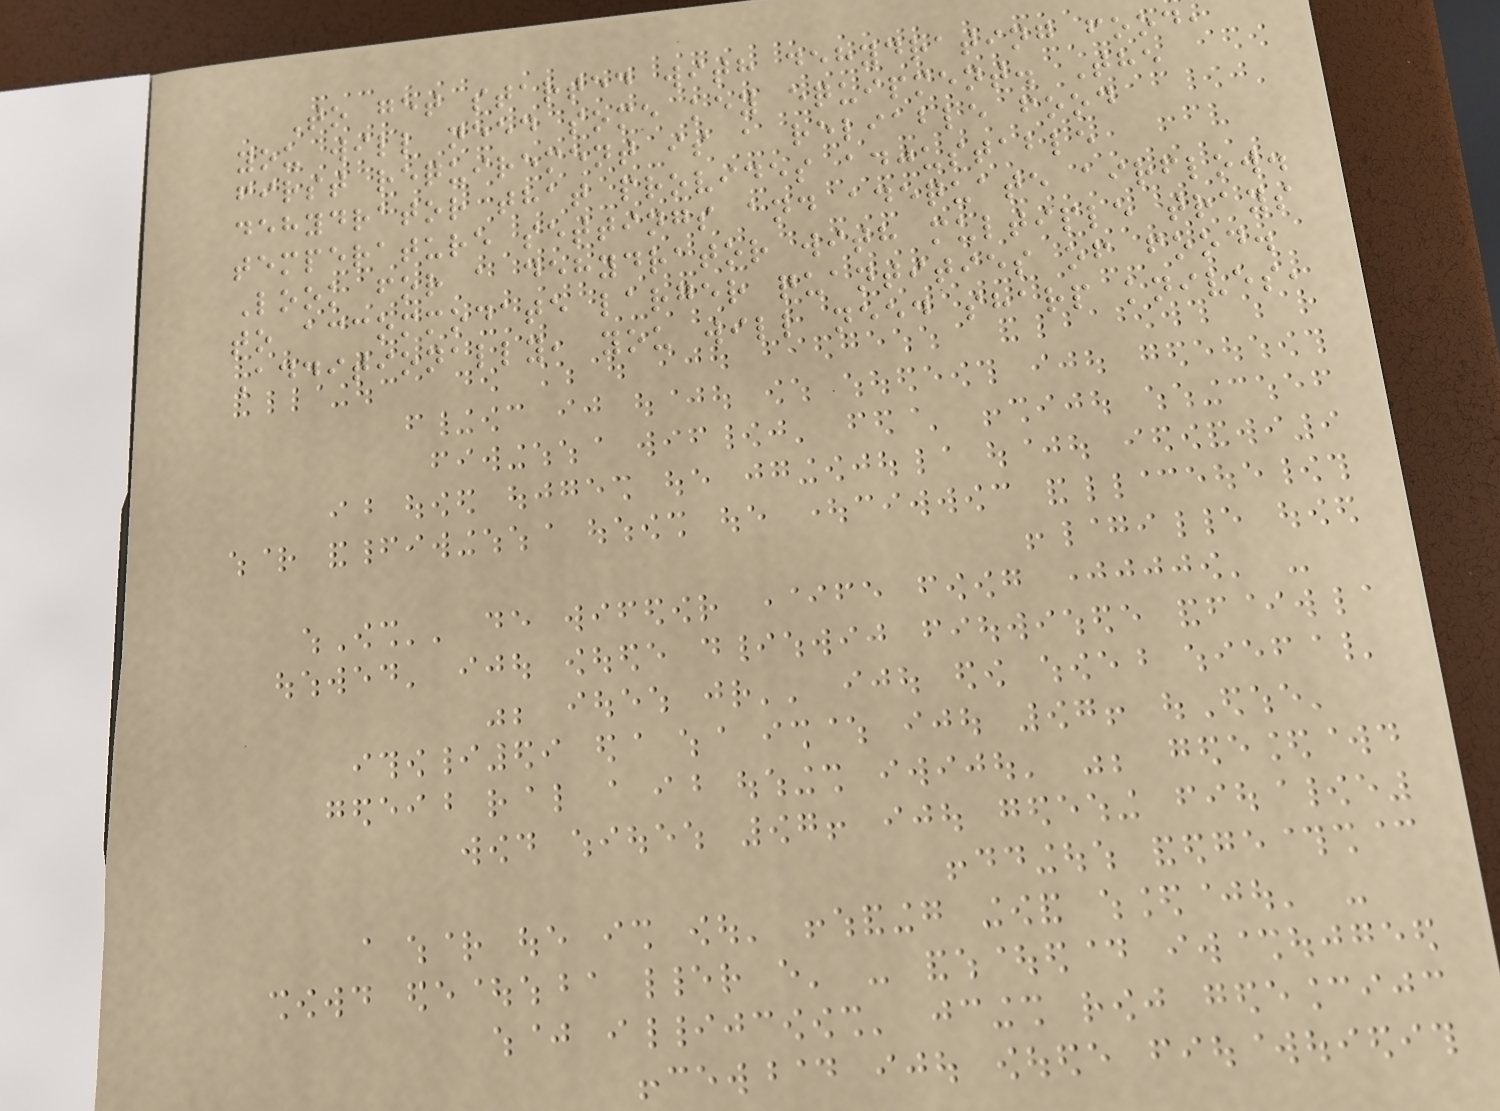To get started with dehydrating food,
you will need some key equipment. The
first requirement is a reliable food
dehydrator that provides adjustable
temperature settings and adequate airflow.
Look for a dehydrator with multiple trays
to accommodate larger quantities of food.
Additionally, you will need sharp knives,
